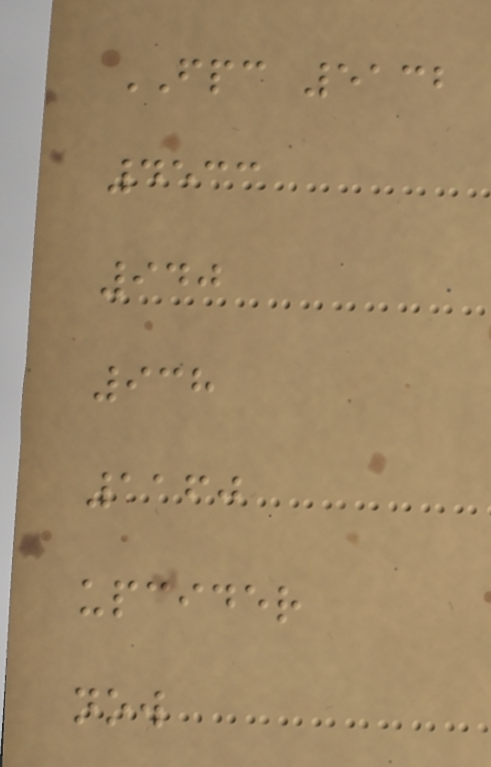FPC 5132
4533
940
938
1160
upcider
now
